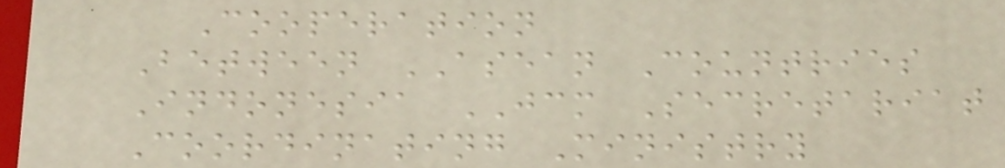Cooperation
Between ASEAN Countries
Indonesia JCM Secretariat
Coordinating Ministry
